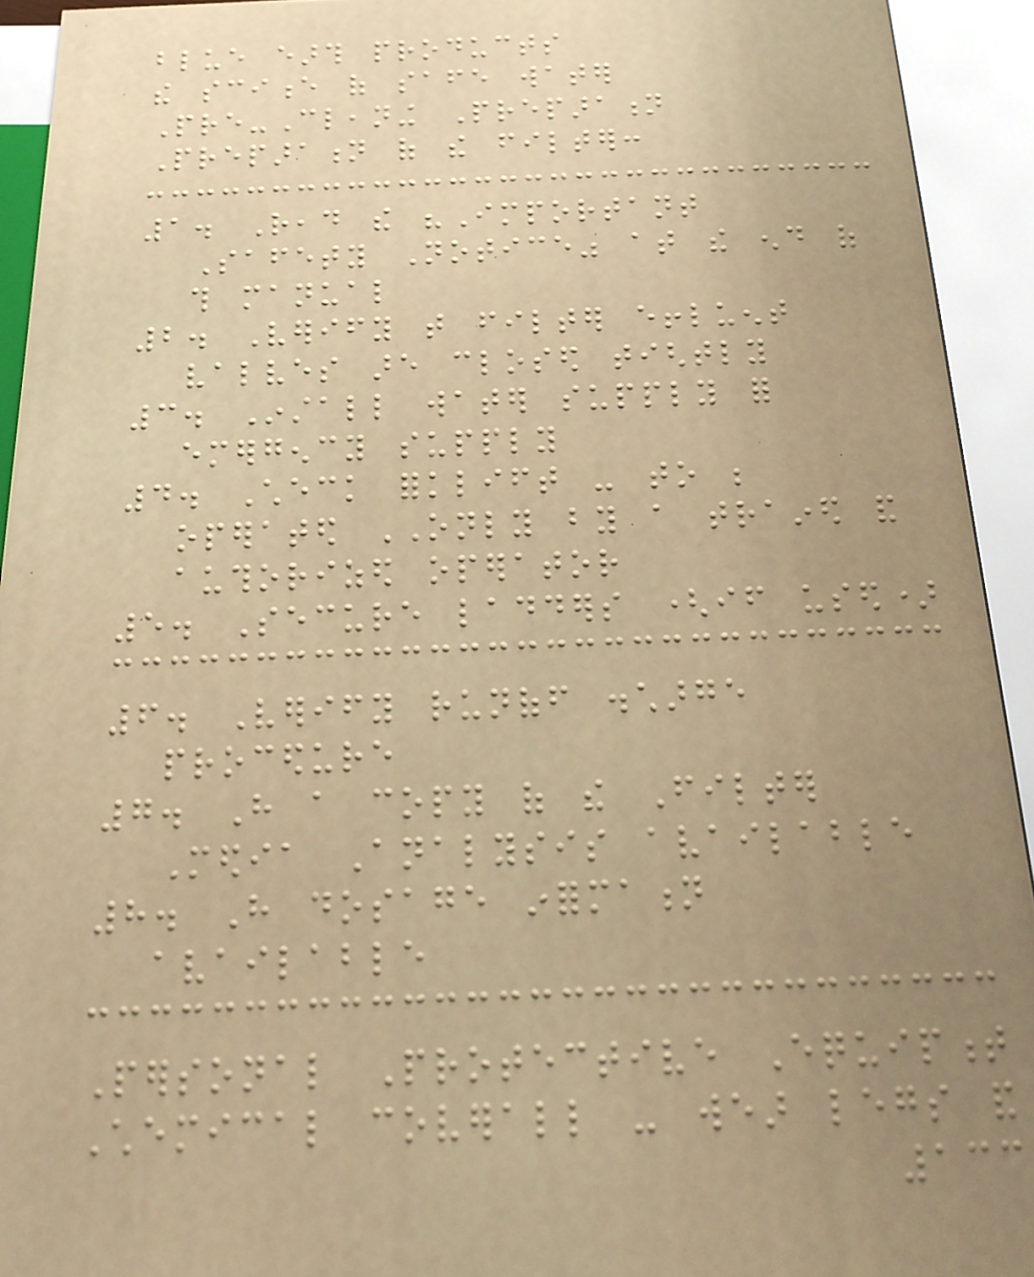blue earth products
the science of safe water
Pre-Cleaning Preparation
Preparation of the filter:
1. Read the "Important
Safety Notice" at the end of
this manual
2. Verify that filter effluent
valves are closed tightly
3. Install water supply for
emergency supply
4. Check forklift - to be
operated ONLY by a trained and
authorized operator
5. Secure ladders (if used)
6. Verify runoff discharge
procedure
7. Have a copy of the Filter
Media Analysis available
8. Have dosage information
available
Personal Protective Equipment
Chemical coverall - wear legs and
133
